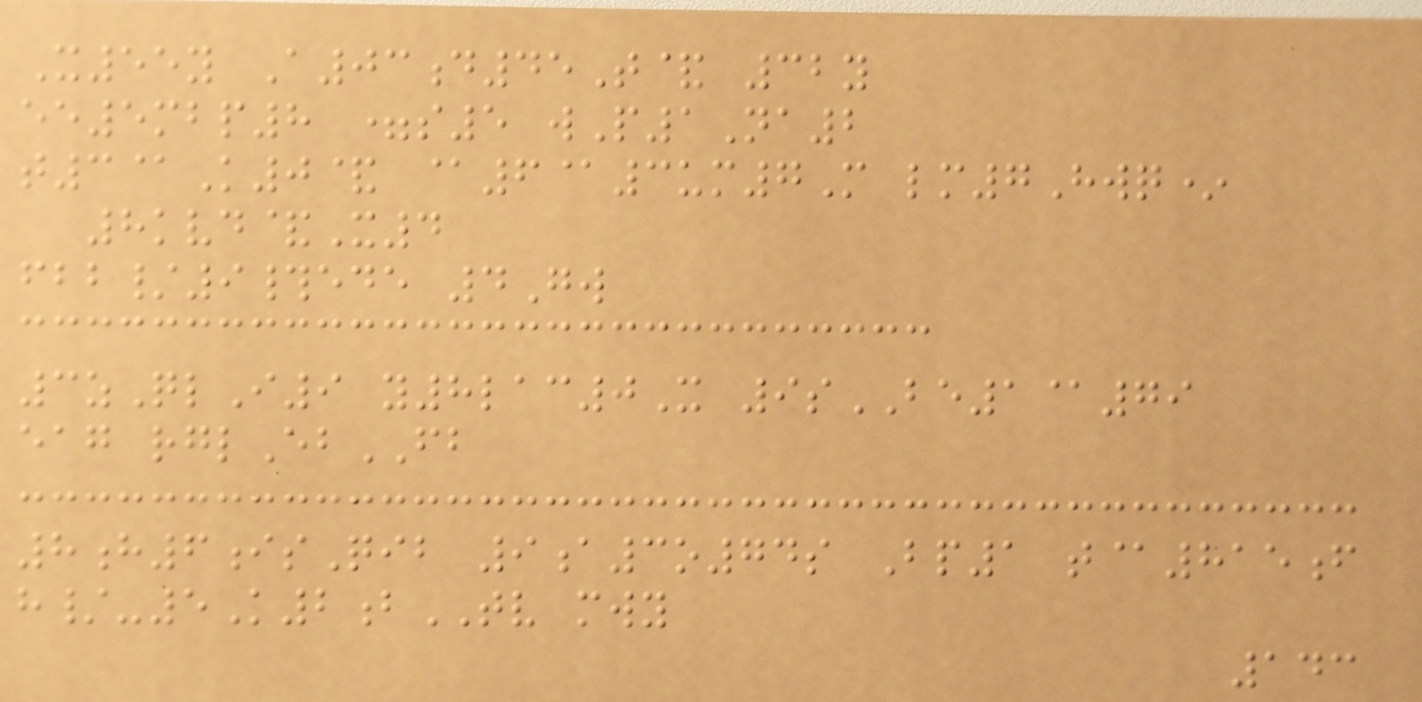X55y A03d45T& 32y
ee5mbp8 =s5 wP1Na2
t3@K0& @6@3um7M lm7Hwq*
8kvd&X4
fbb/9#ede 4Gw
3zQlI9 y8lac0X 9sBE1@79
eag rglEbFB
8h6isQib 9a3o74s Bp1 t@815f
h/-5K2bTV mwy
143
